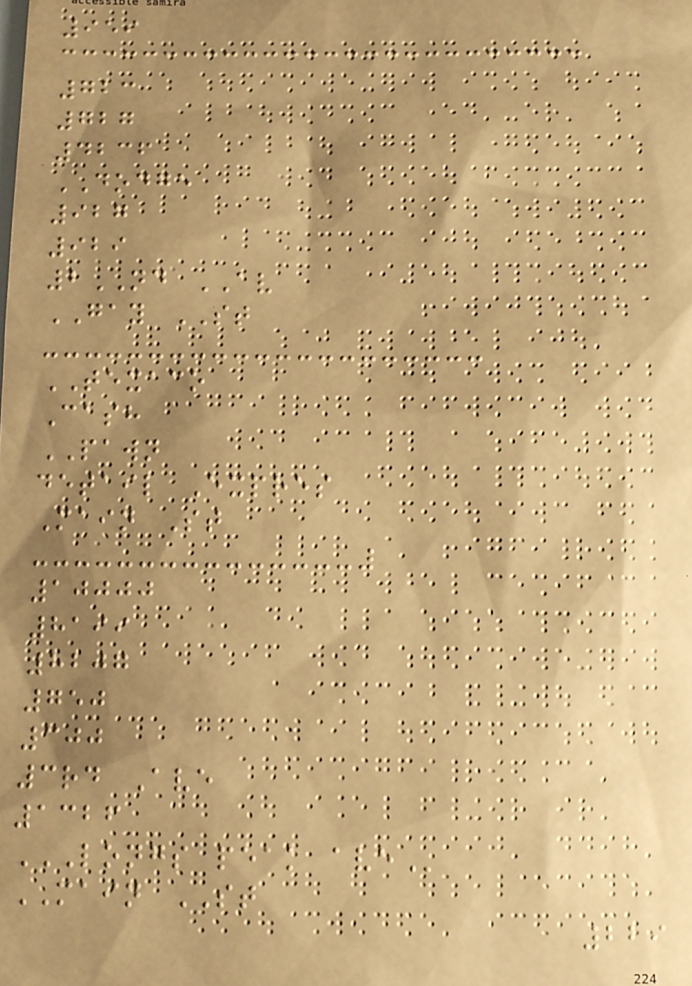959
723
727
4236
DODGE
927
929
2ND AV
GAY ST
TEXACO
Cash
PAWN
detail Expres
Main St
10000
8199
8207
750
300
3rd Ave
1326
LONGS PEAK AVE
MAIN ST
229
